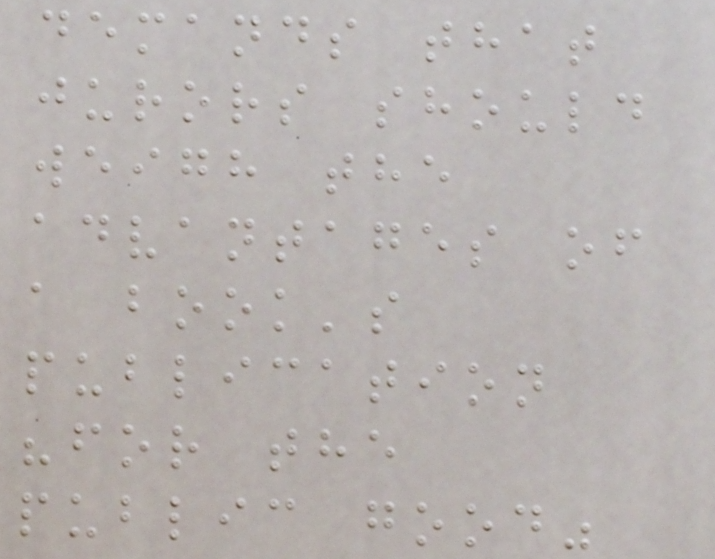demands that
jurors should
weigh the
advantages of
a book's
publication
"for the
public good"
